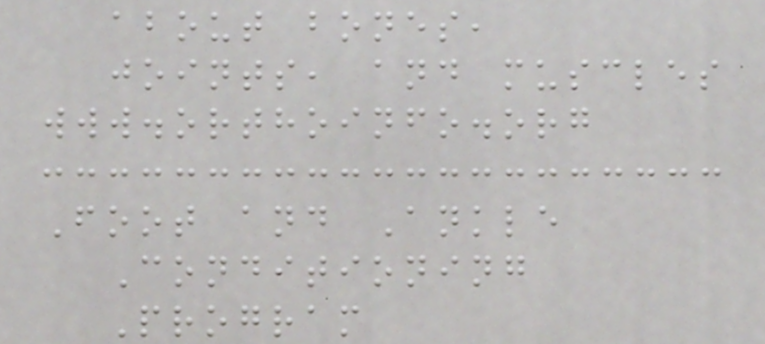about bones,
joints, and muscles
www.orthoinfo.org
Foot and Ankle
Conditioning
Program
